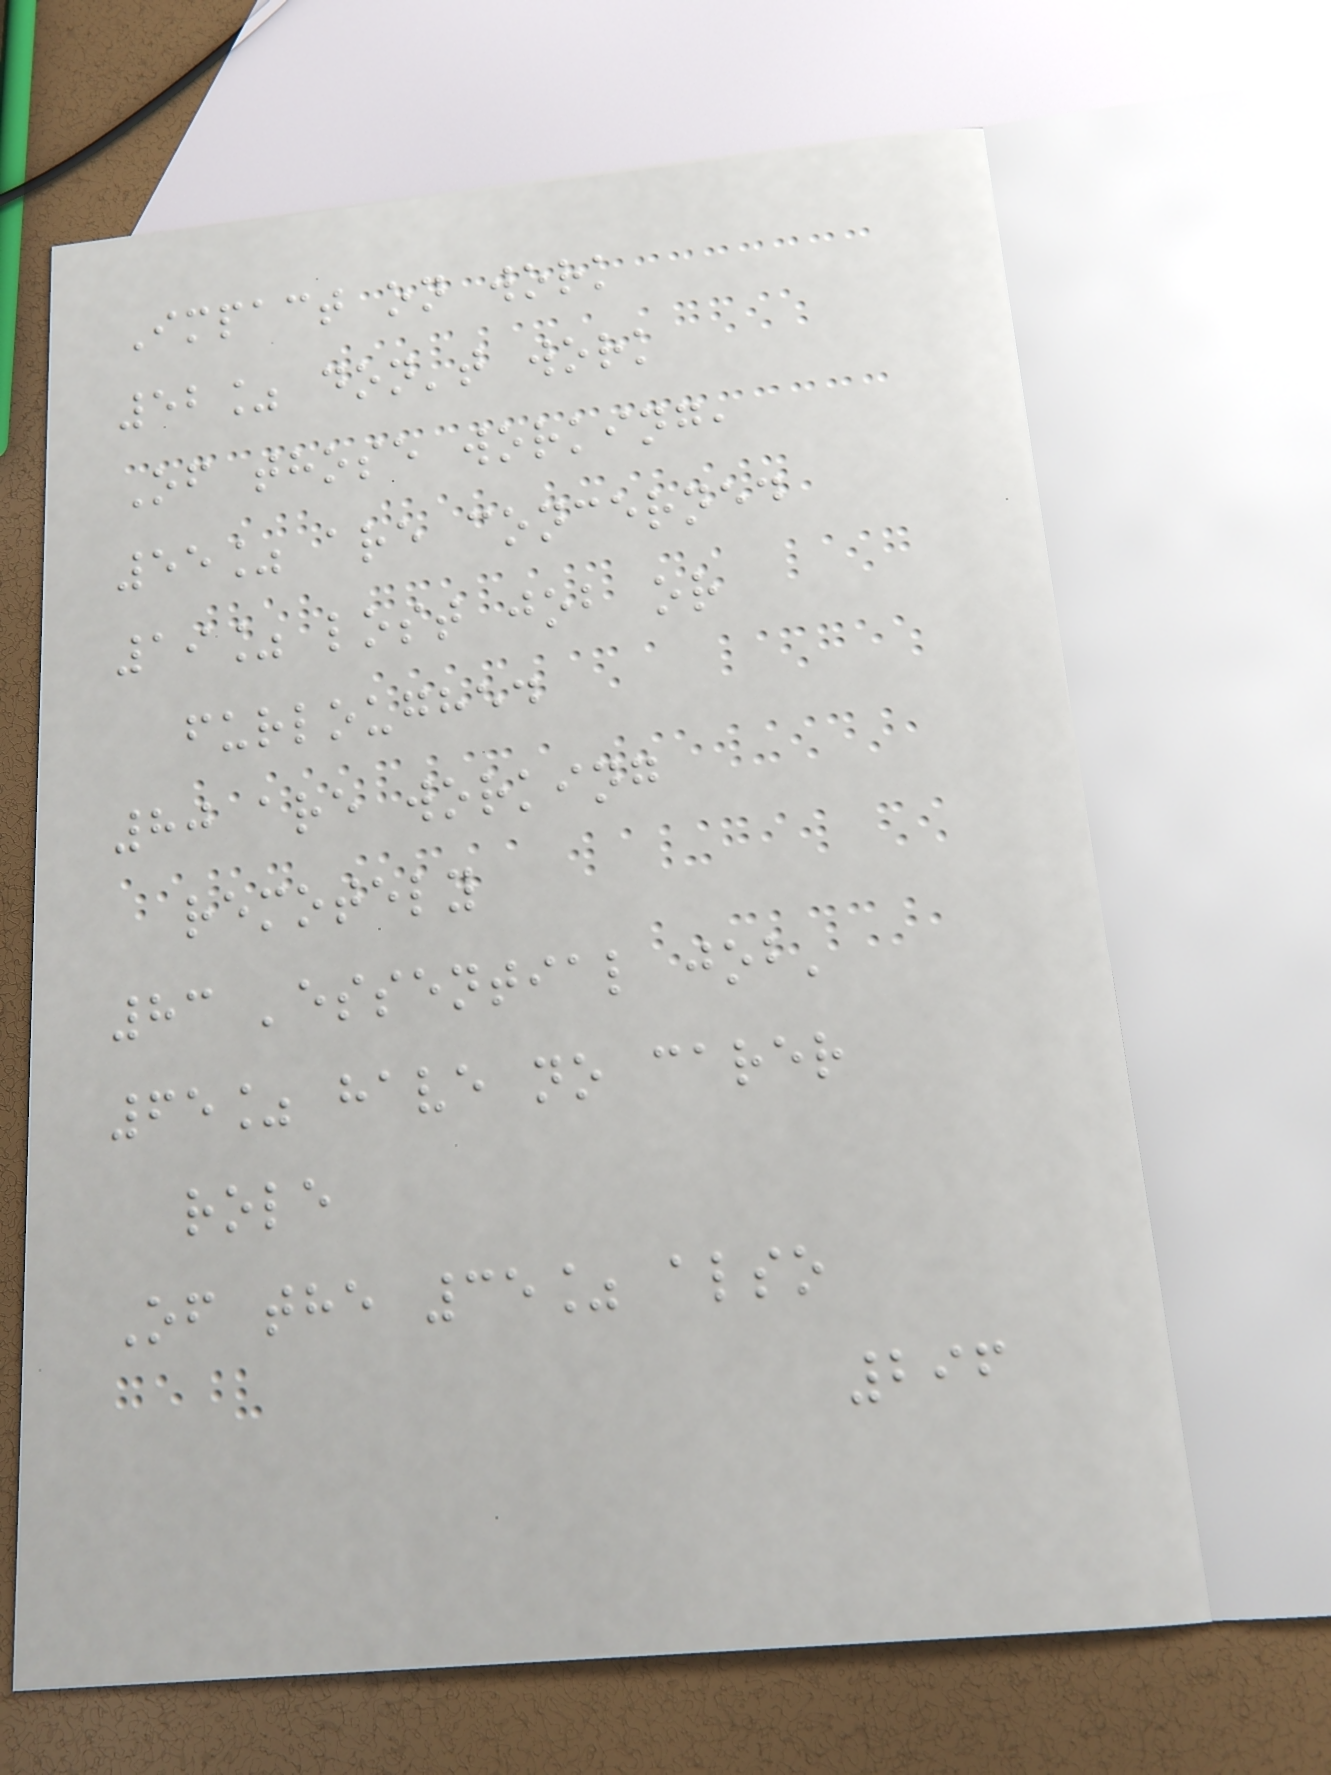Impact on work
52% don't work
Of those working,
55% are concerned
19% lost job or
furloughed
80 are working
remotely
83 'essential job'
65% have no carer
role
Of the 35% also
296
